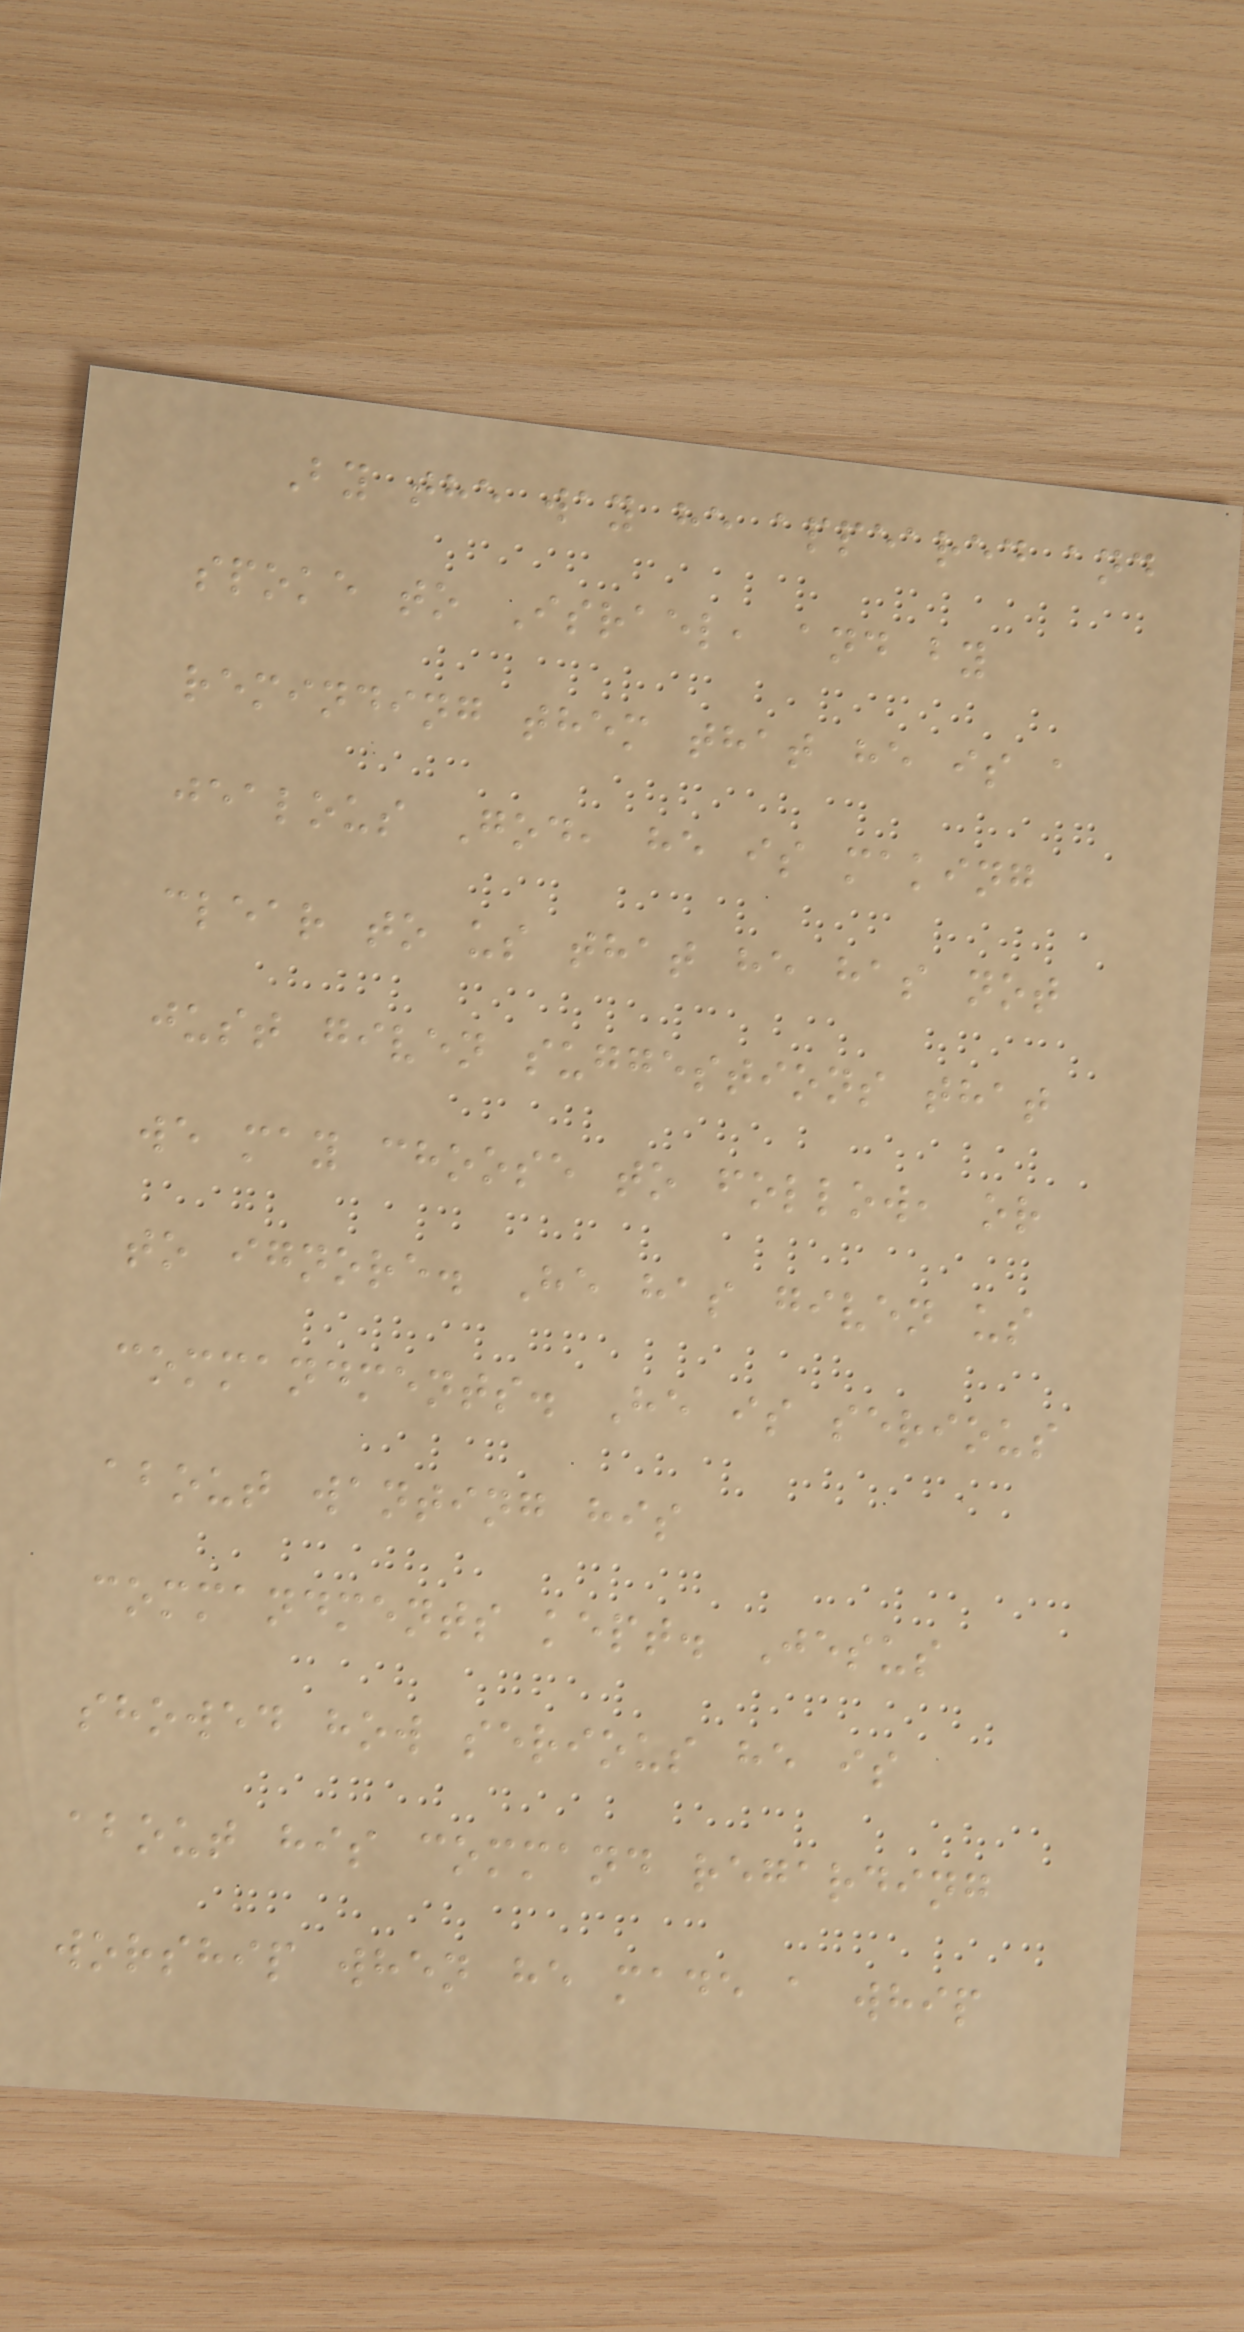By the way he appeared and
spoke to Israel, and by
reminding them that he is a
jealous God, he is making
clear to us that he has not
just given suggestions that
we may choose to follow, or
to ignore. He has given us
commandments. He is serious
about wanting his
commandments kept. Jesus
showed how serious he is
about his command regarding
worship when he made a whip
